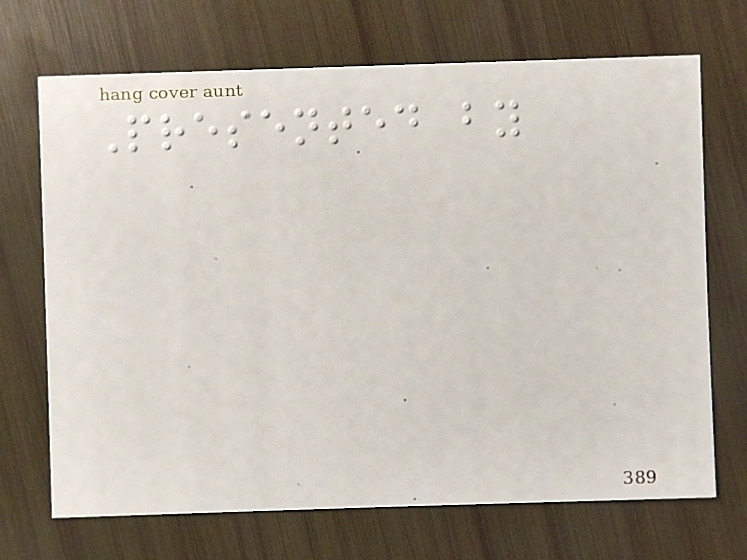Presented by
